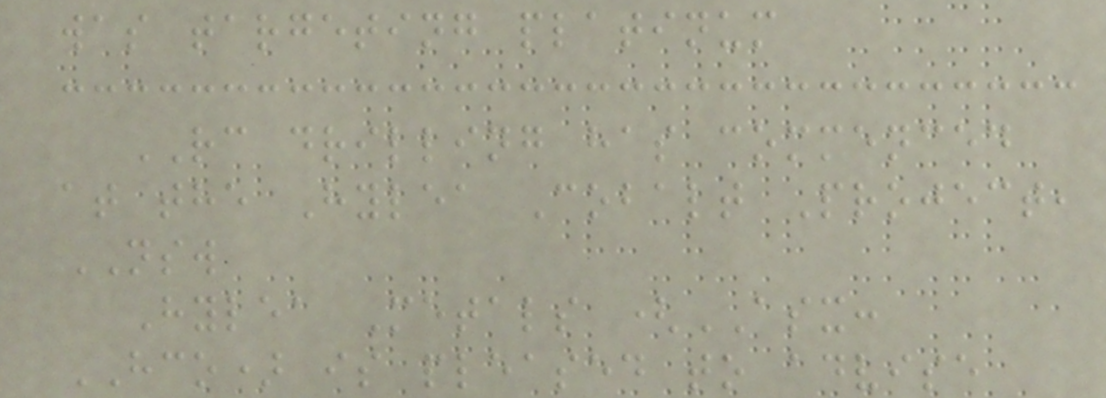was targeting platinum
RC drilling has commenced
at the Hylea Cobalt Project,
NSW
Hylea Metals (ASX:
HCO) is pleased to advise
